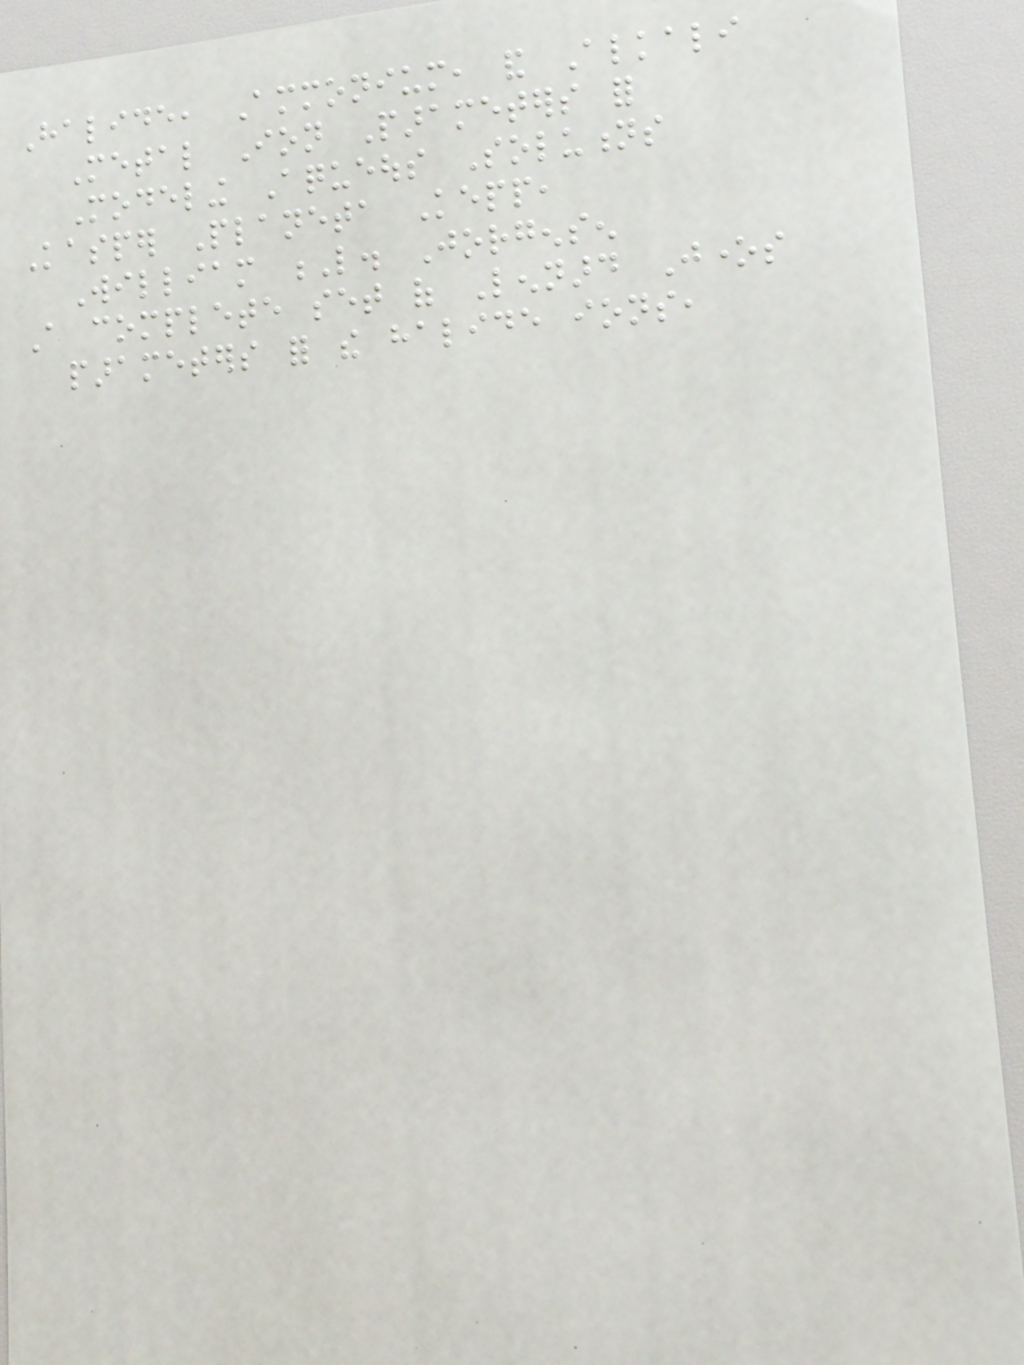Halide, Ammonium, and Alkali
Metal Ion Parameters for
Modeling Aqueous Solutions
Kasper Planeta Kepp,
William L. Jorgensen
A complete set of Lennard Jones
parameters for the halide ions,
